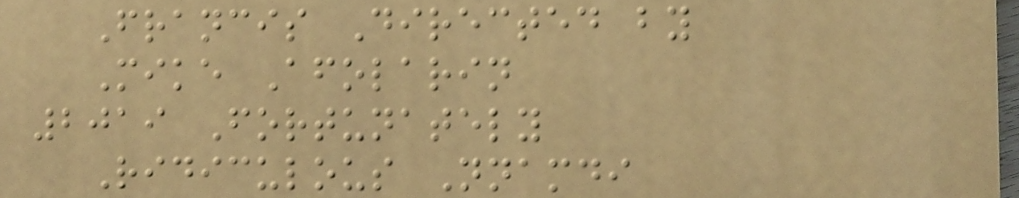Francis Directed by
Mike Afolarin
2019 Fortunately
Ridiculous Nnamdi
